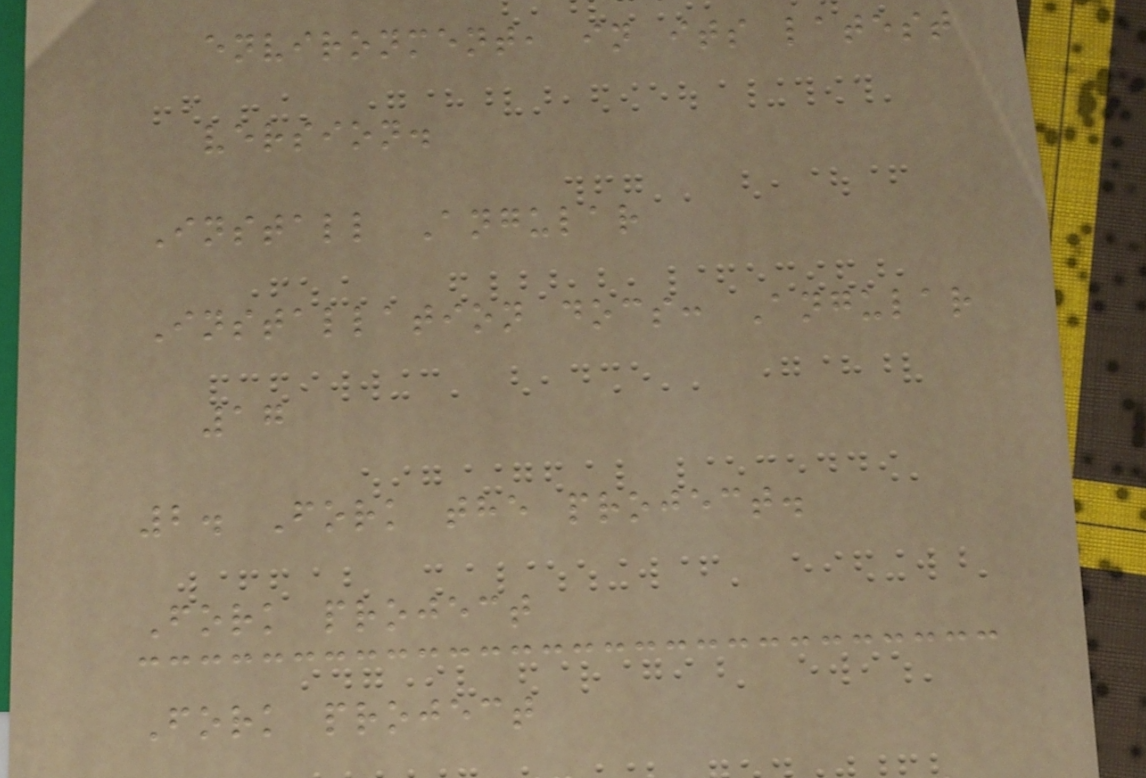environment, in its latest
version.
Install Angular
Installation docs: Angular
17
2. Fork the project.
Fork project
Fork project
